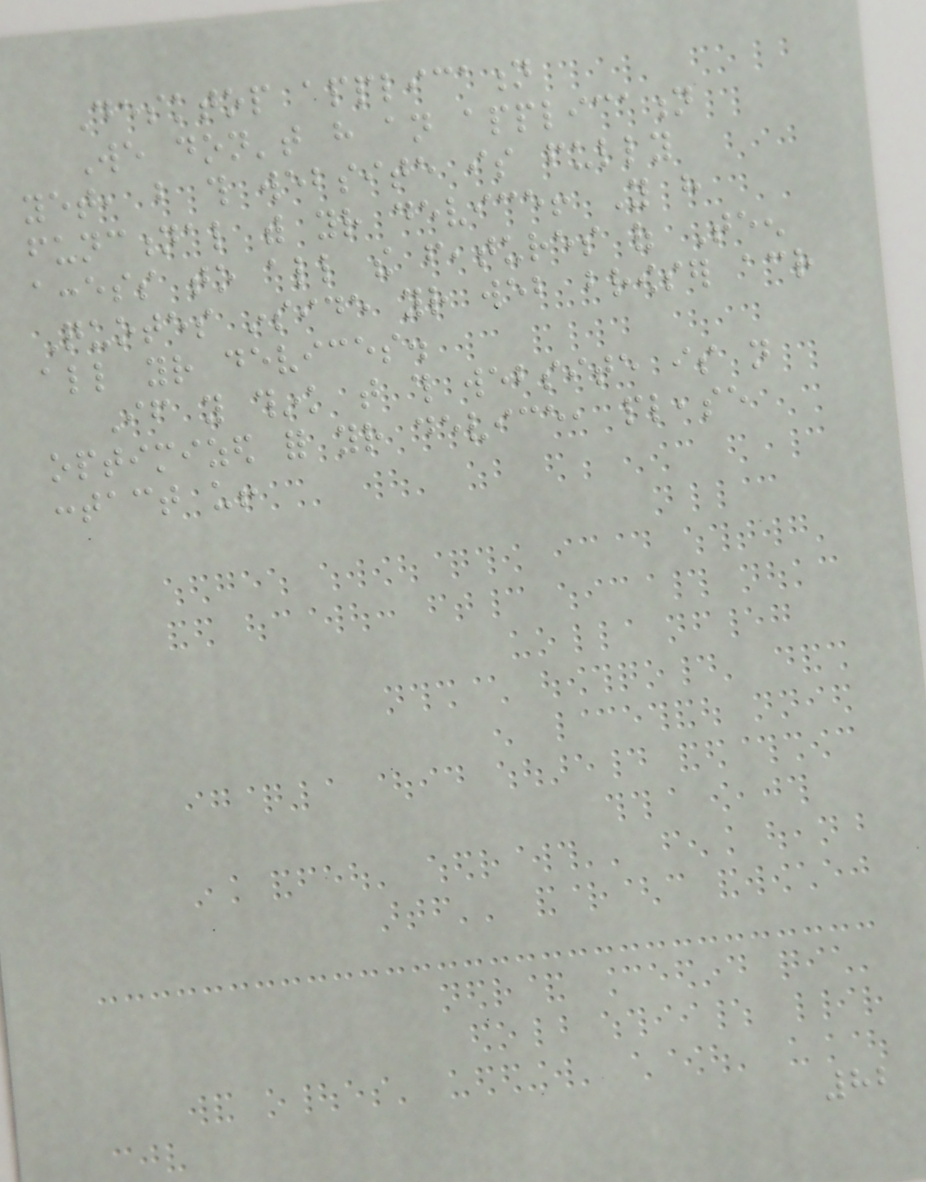Desktop application
We don't have an application
yet, but this website is fully
functional with your device! You have
access to all the features of Teen
Quotes inside your web browser across
all your devices.
If you think that this website is not
optimized for your device, please
contact us!
82
